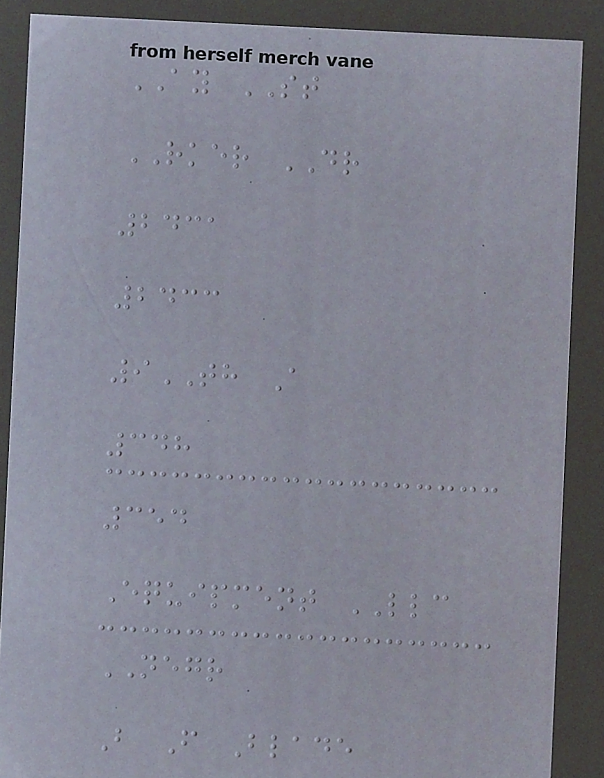AY ST
RKER DR
2431
2433
9TH A
348
354
Equipment LLC
NEGR
B F Blade
